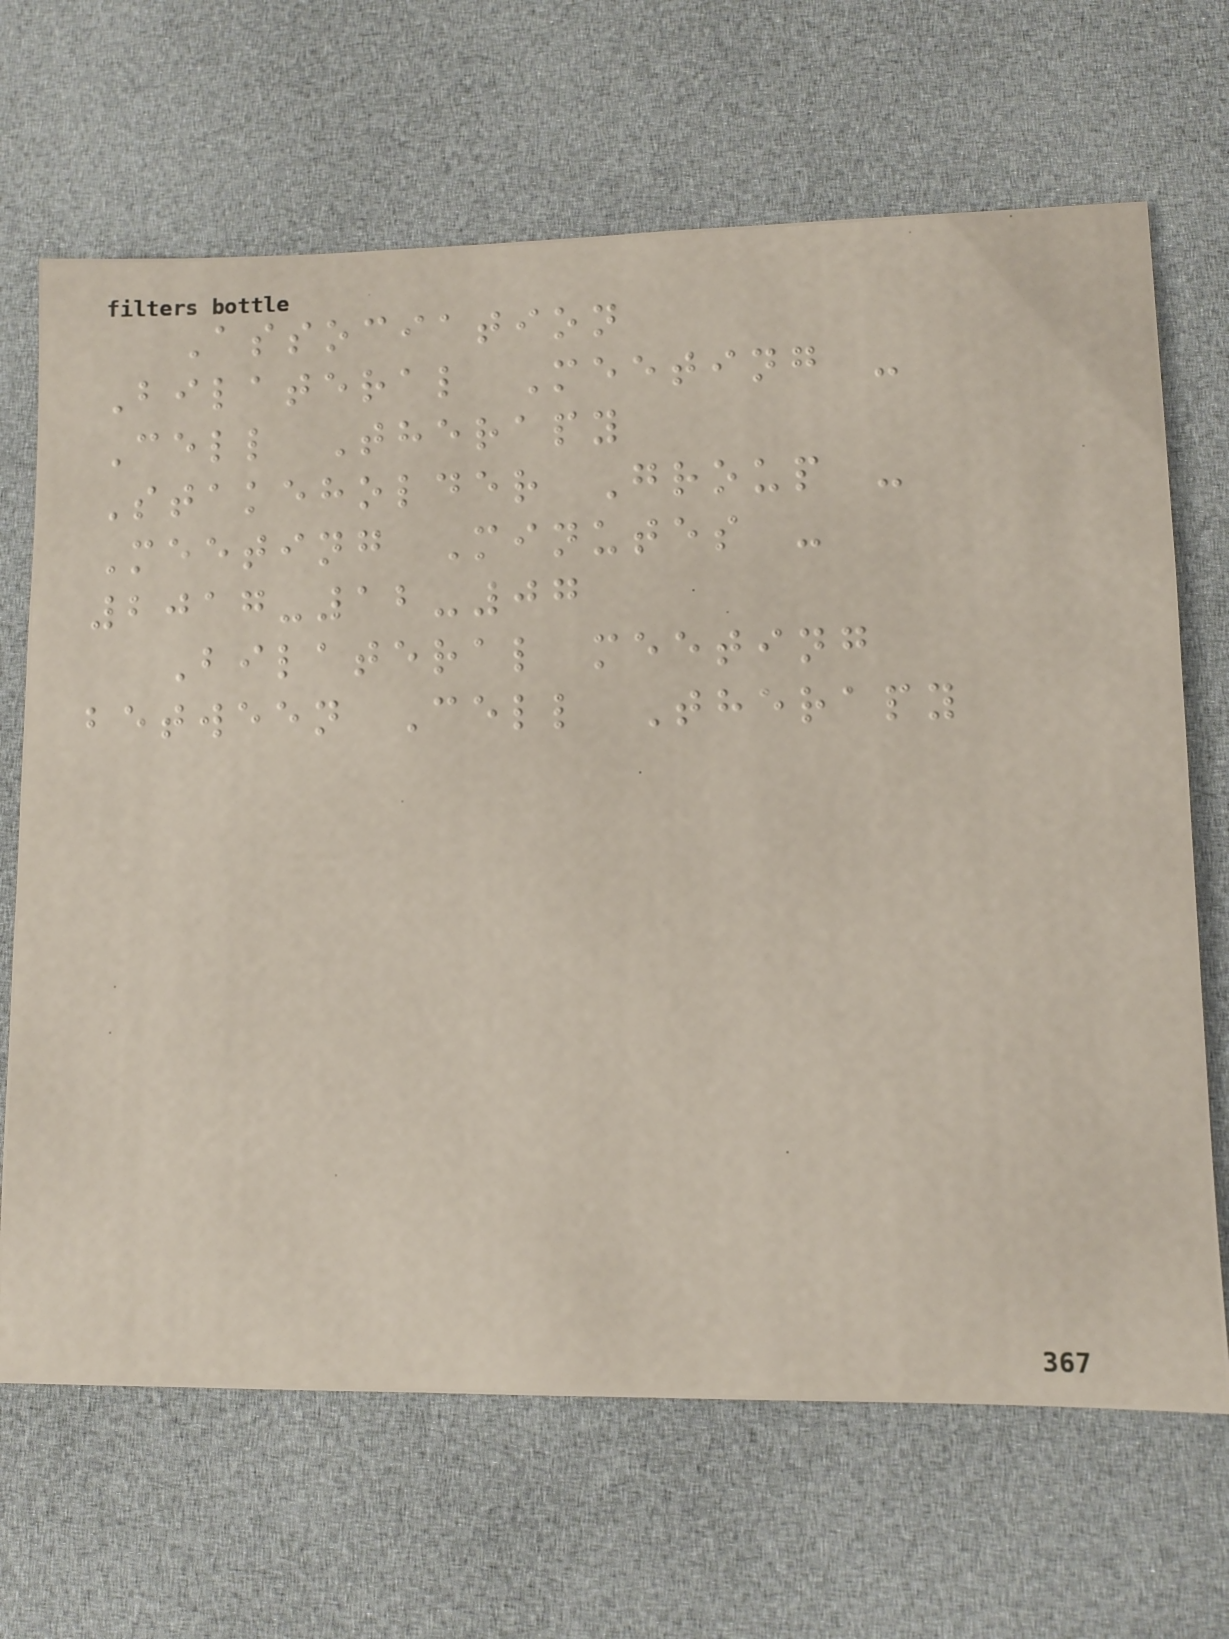Association
Bilateral Meeting -
Cell Therapy
Stakeholder Group -
Meeting Minutes -
2017-12-07
Bilateral meeting
between Cell Therapy
